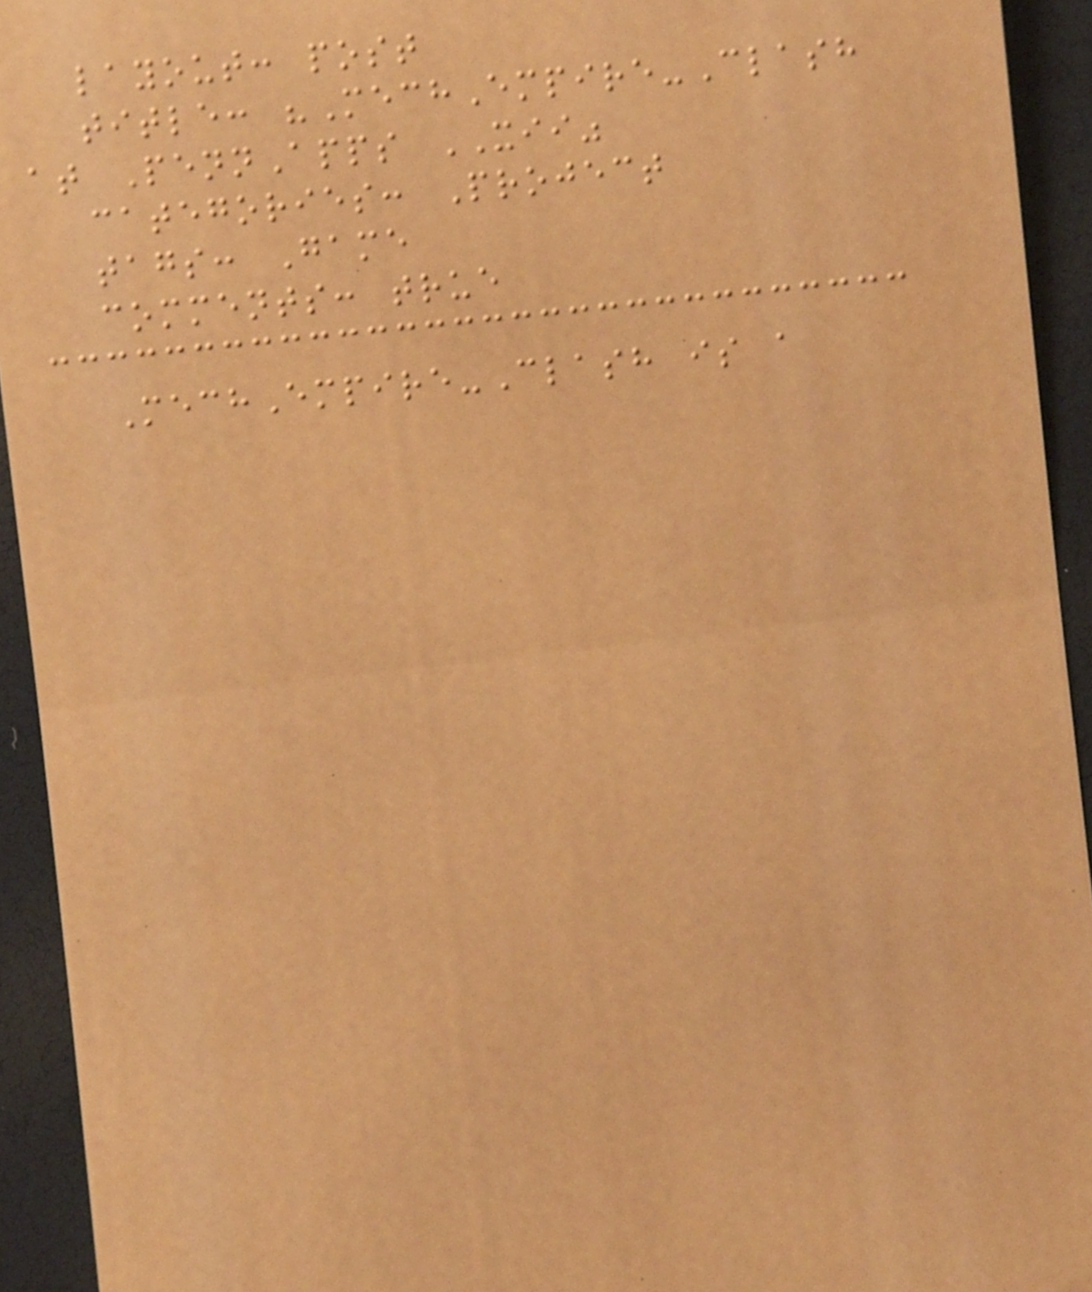layout: post
title: "MechEmpire-Clash
at PennApps XII"
categories: Project
tags: Game
comments: true
MechEmpire-Clash is a
